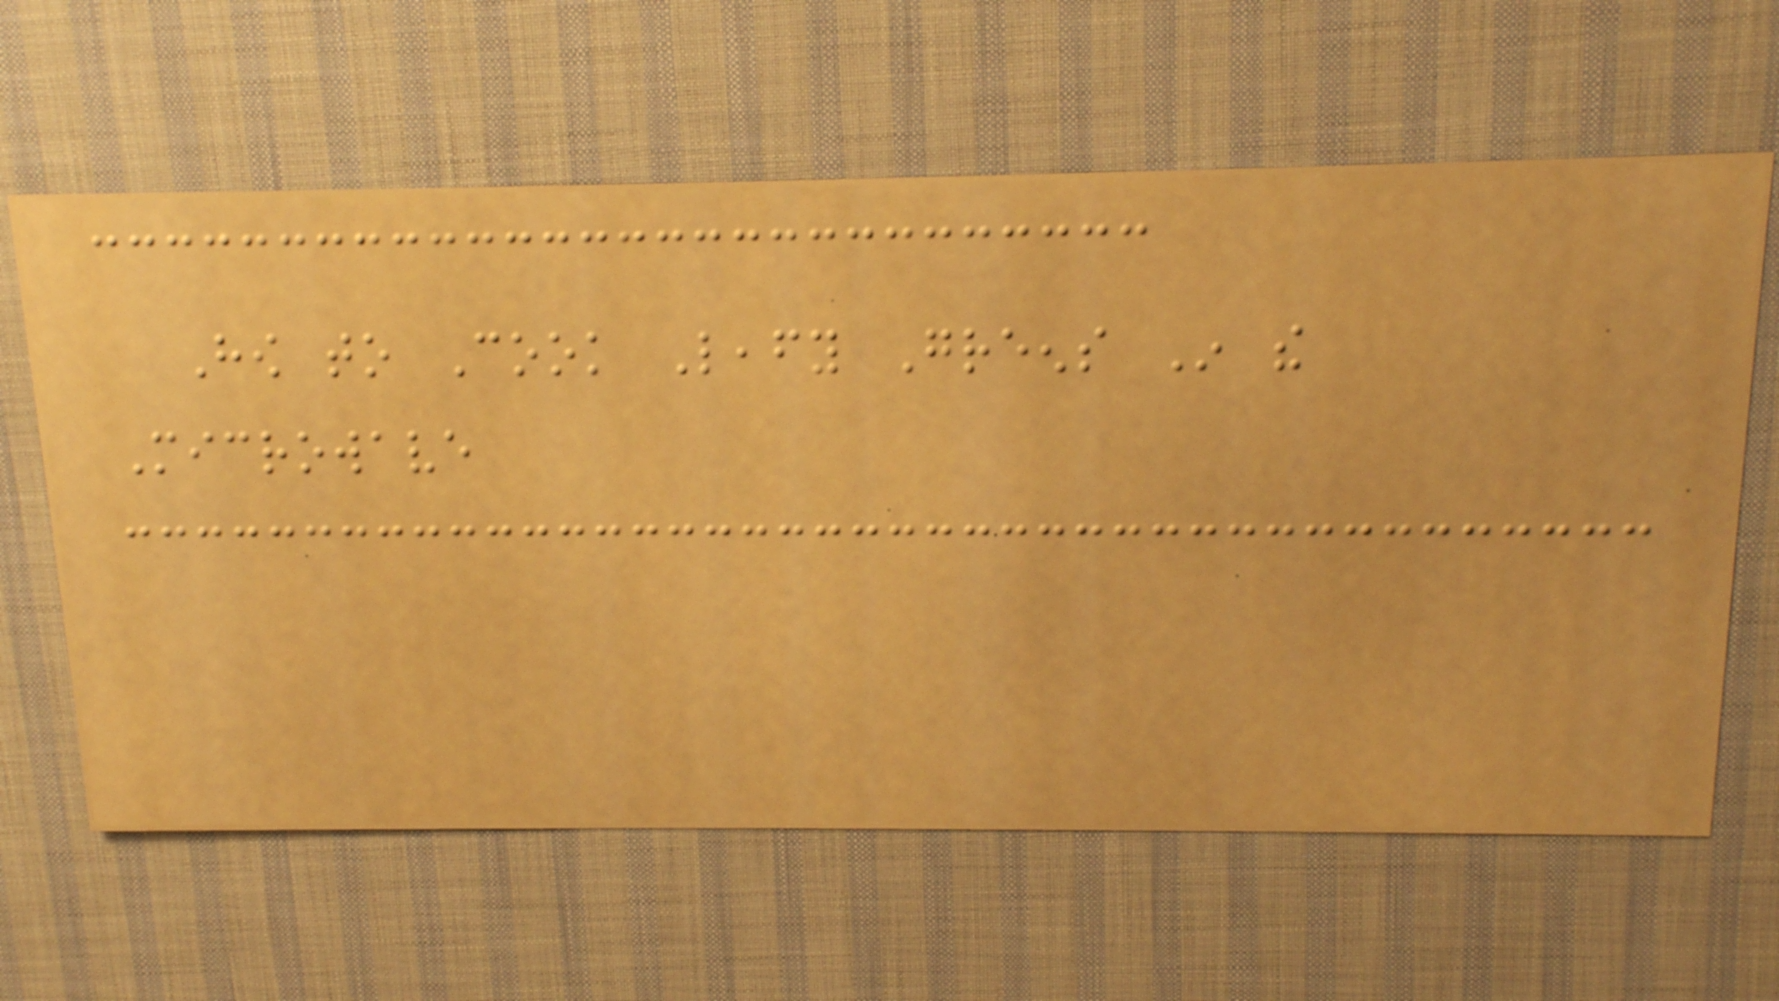How to Cook Leafy Greens In the
Microwave
